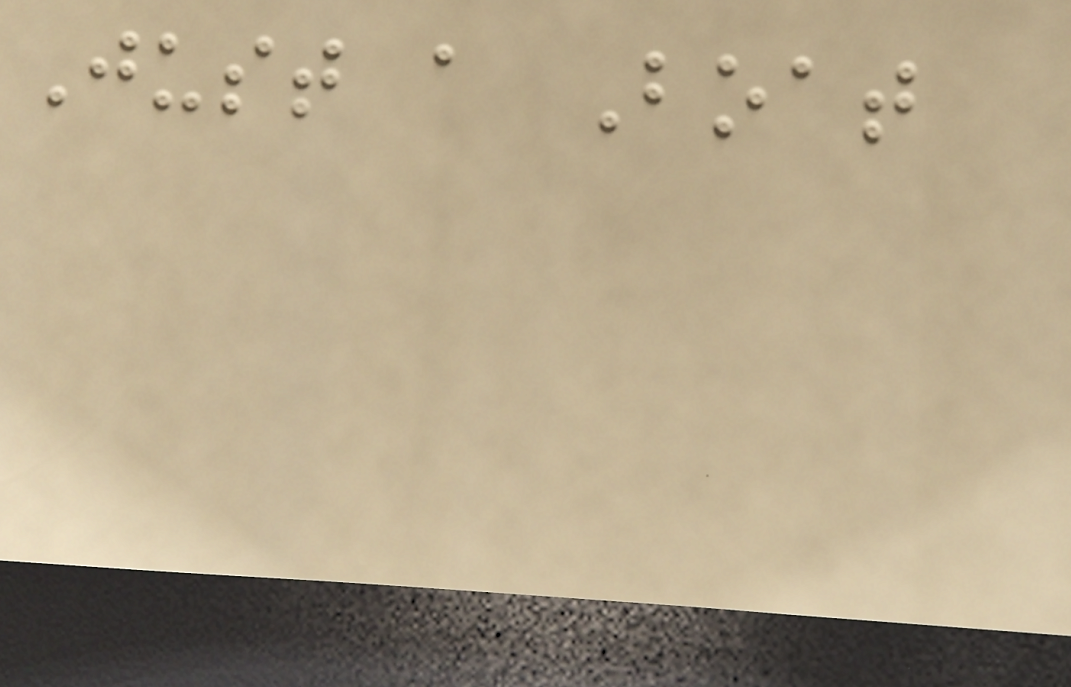Just a Boat
